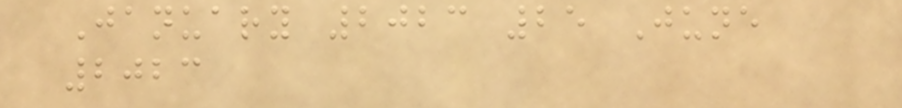January 2023 25 June
2023
